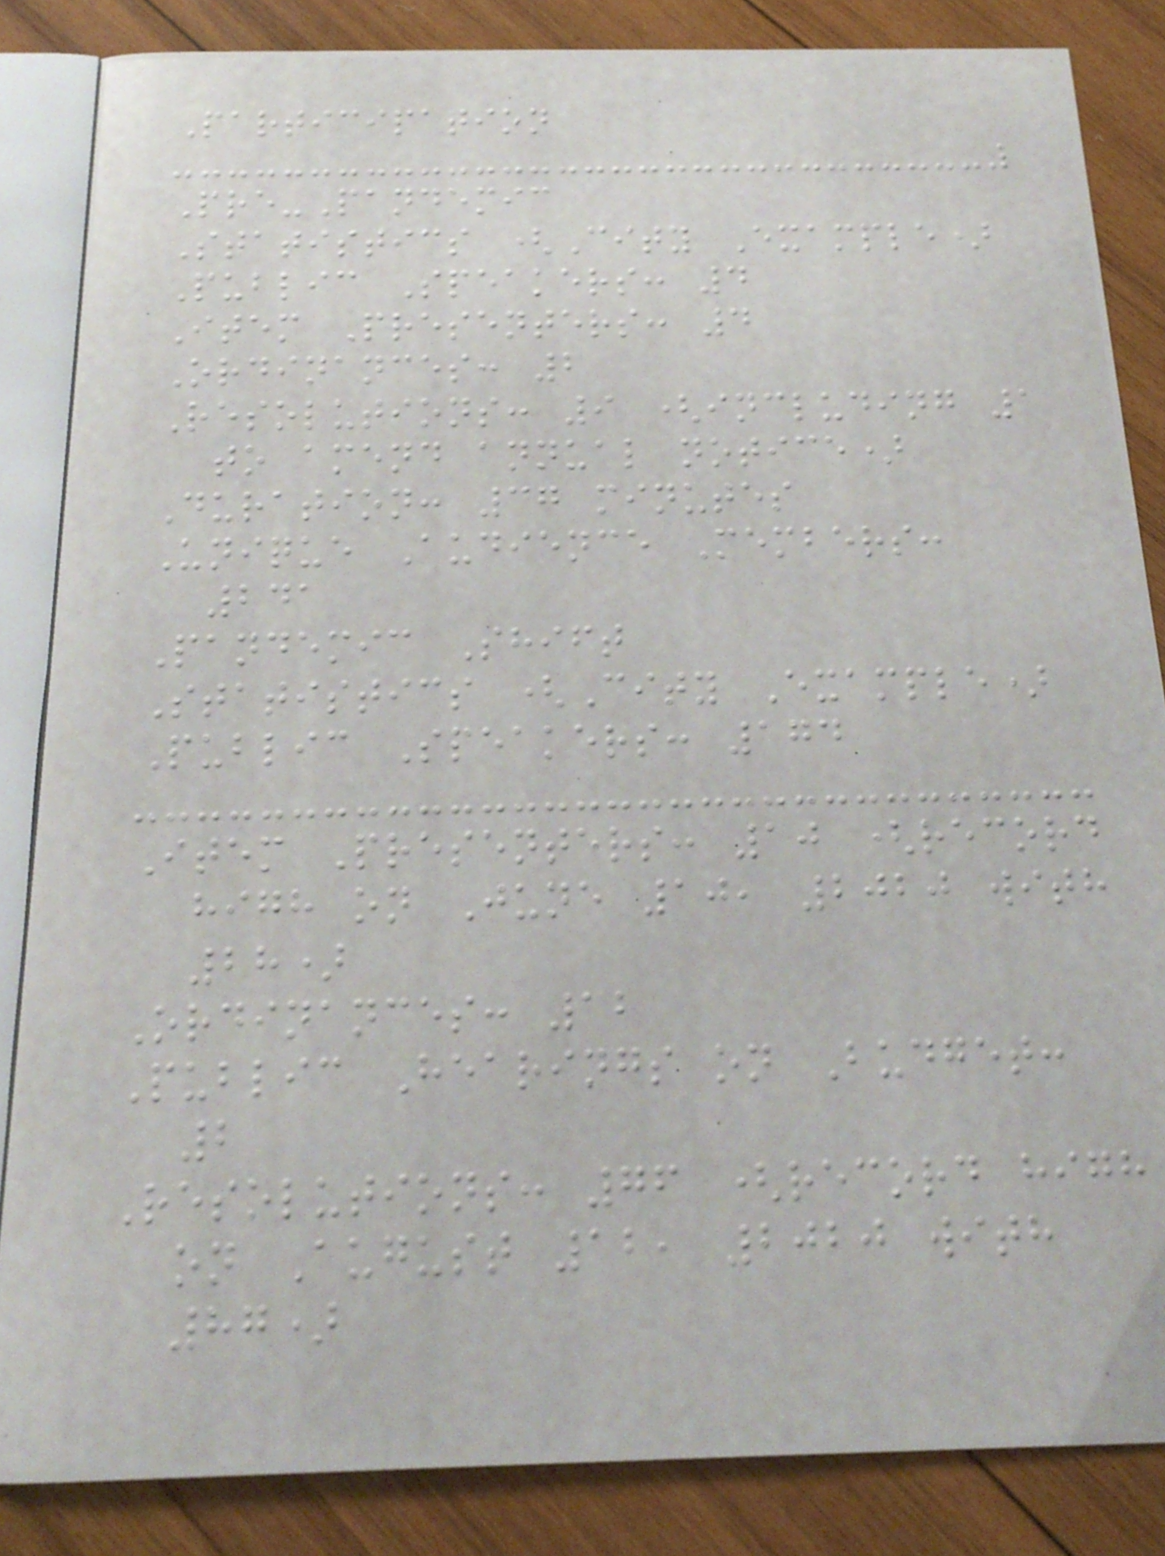Participation
Pre-Pandemic
Statistics (City Example)
Public Speakers: 4
Item Presenters: 4
Ordinances: 2
Resolutions: 9 (including 1
to amend annual notice)
Duration: 37 minutes
Unique Audience Members:
241
Pandemic Shift
Statistics (City Example)
Public Speakers: 174
Item Presenters: 10 (record
high on June 10, 2020 with
28)
Ordinances: 12
Public Hearings on Budget:
2
Resolutions: 76 (record high
on August 12, 2020 with
87)
